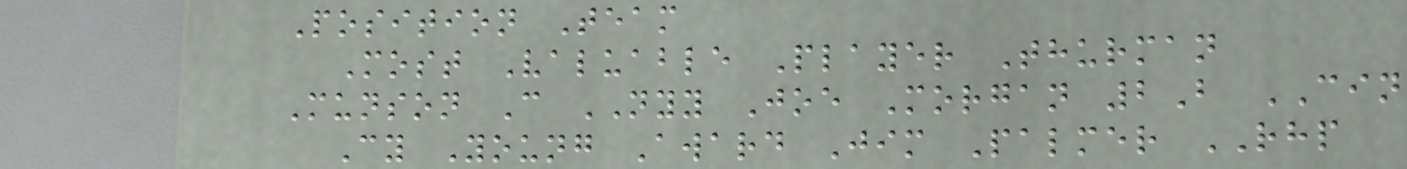Position Team
Most Valuable Player Thurman
Munson C NYY Joe Morgan 2B CIN
Cy Young Award Jim Palmer RHP
